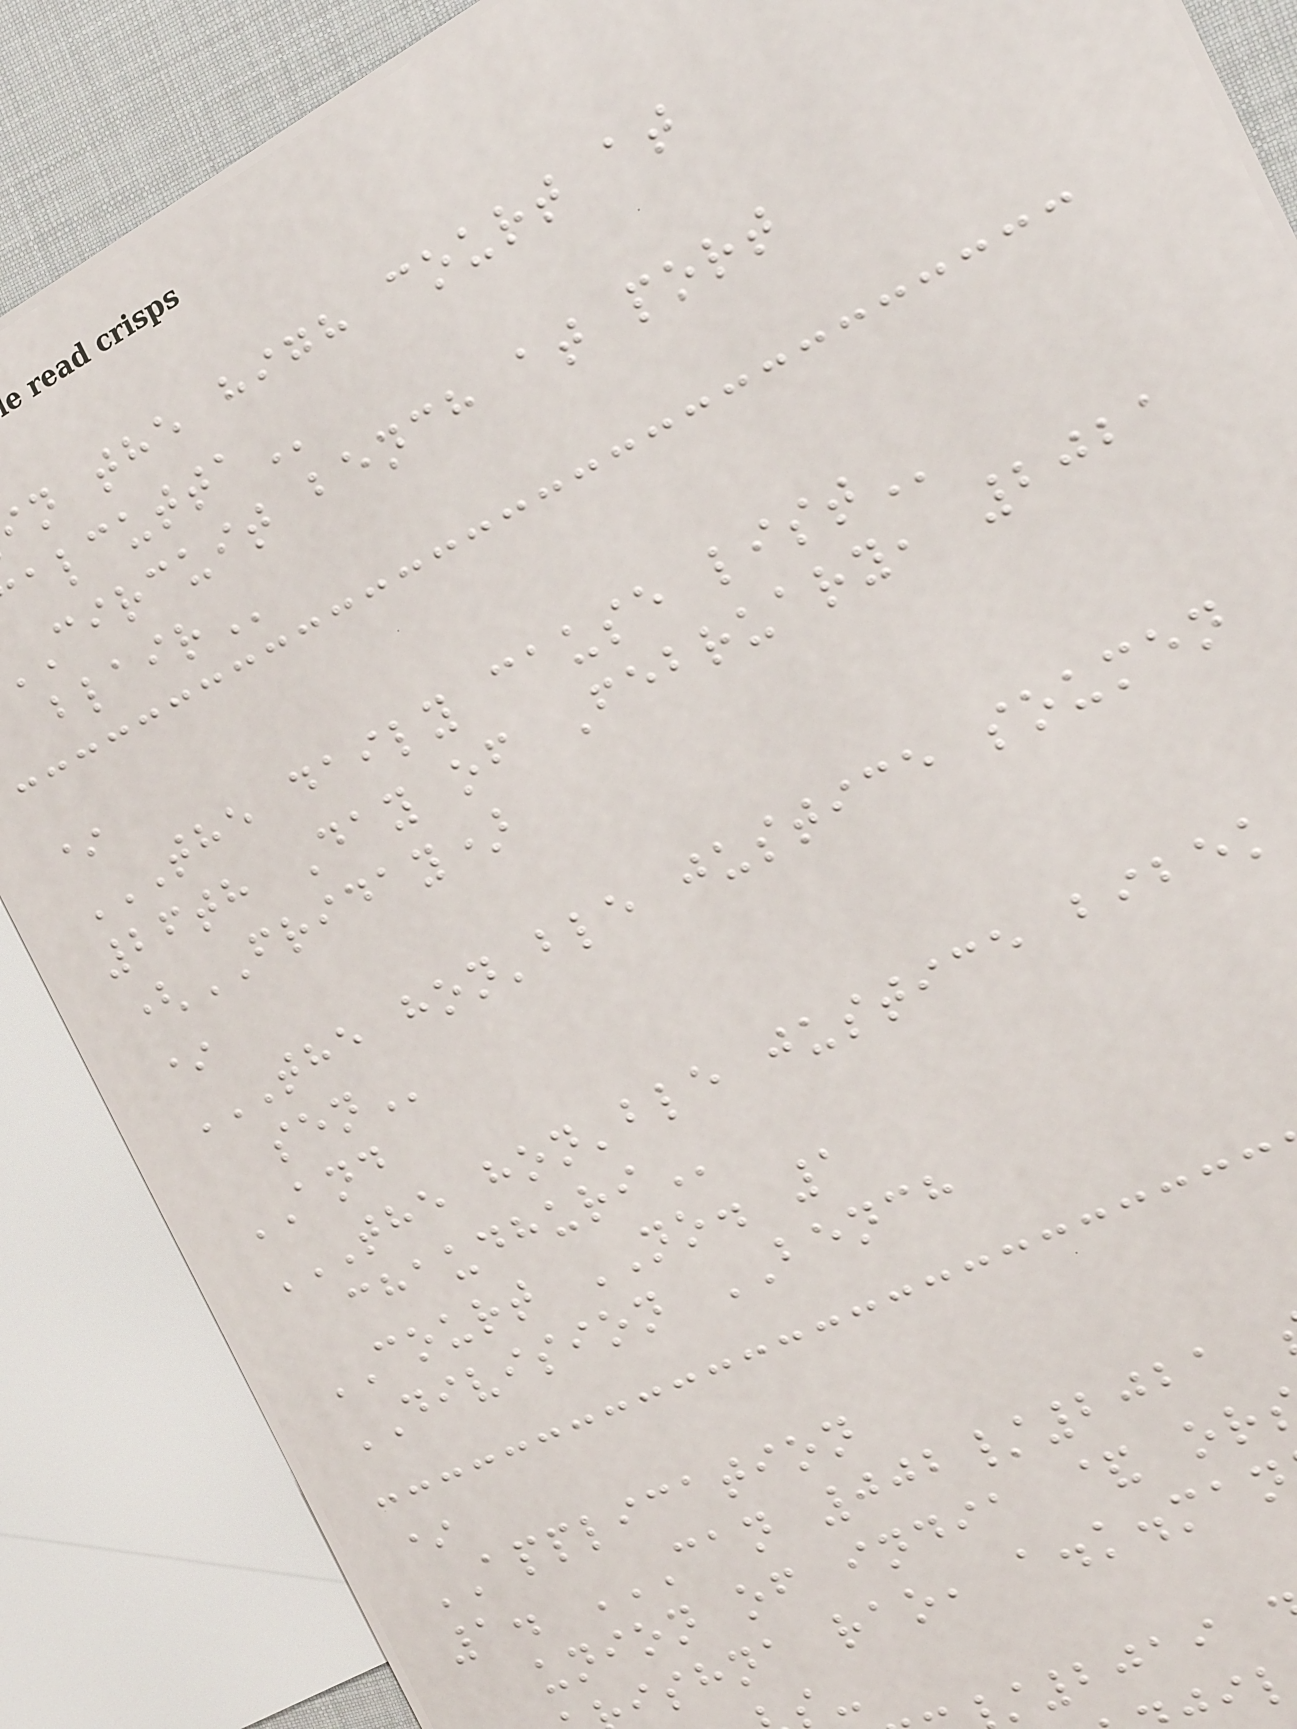n the high court at
circuit bench at port
*
THE DAILY CAUSE LIST
26th Day of February, 2021
(FRIDAY)
*
THE HON'BLE JUSTICE SOUMEN
AND
THE HON'BLE JUSTICE BIBEK
COURT NO. 1
DIVISION BENCH
*
APPLICATION
union of india &
ishna rao,
